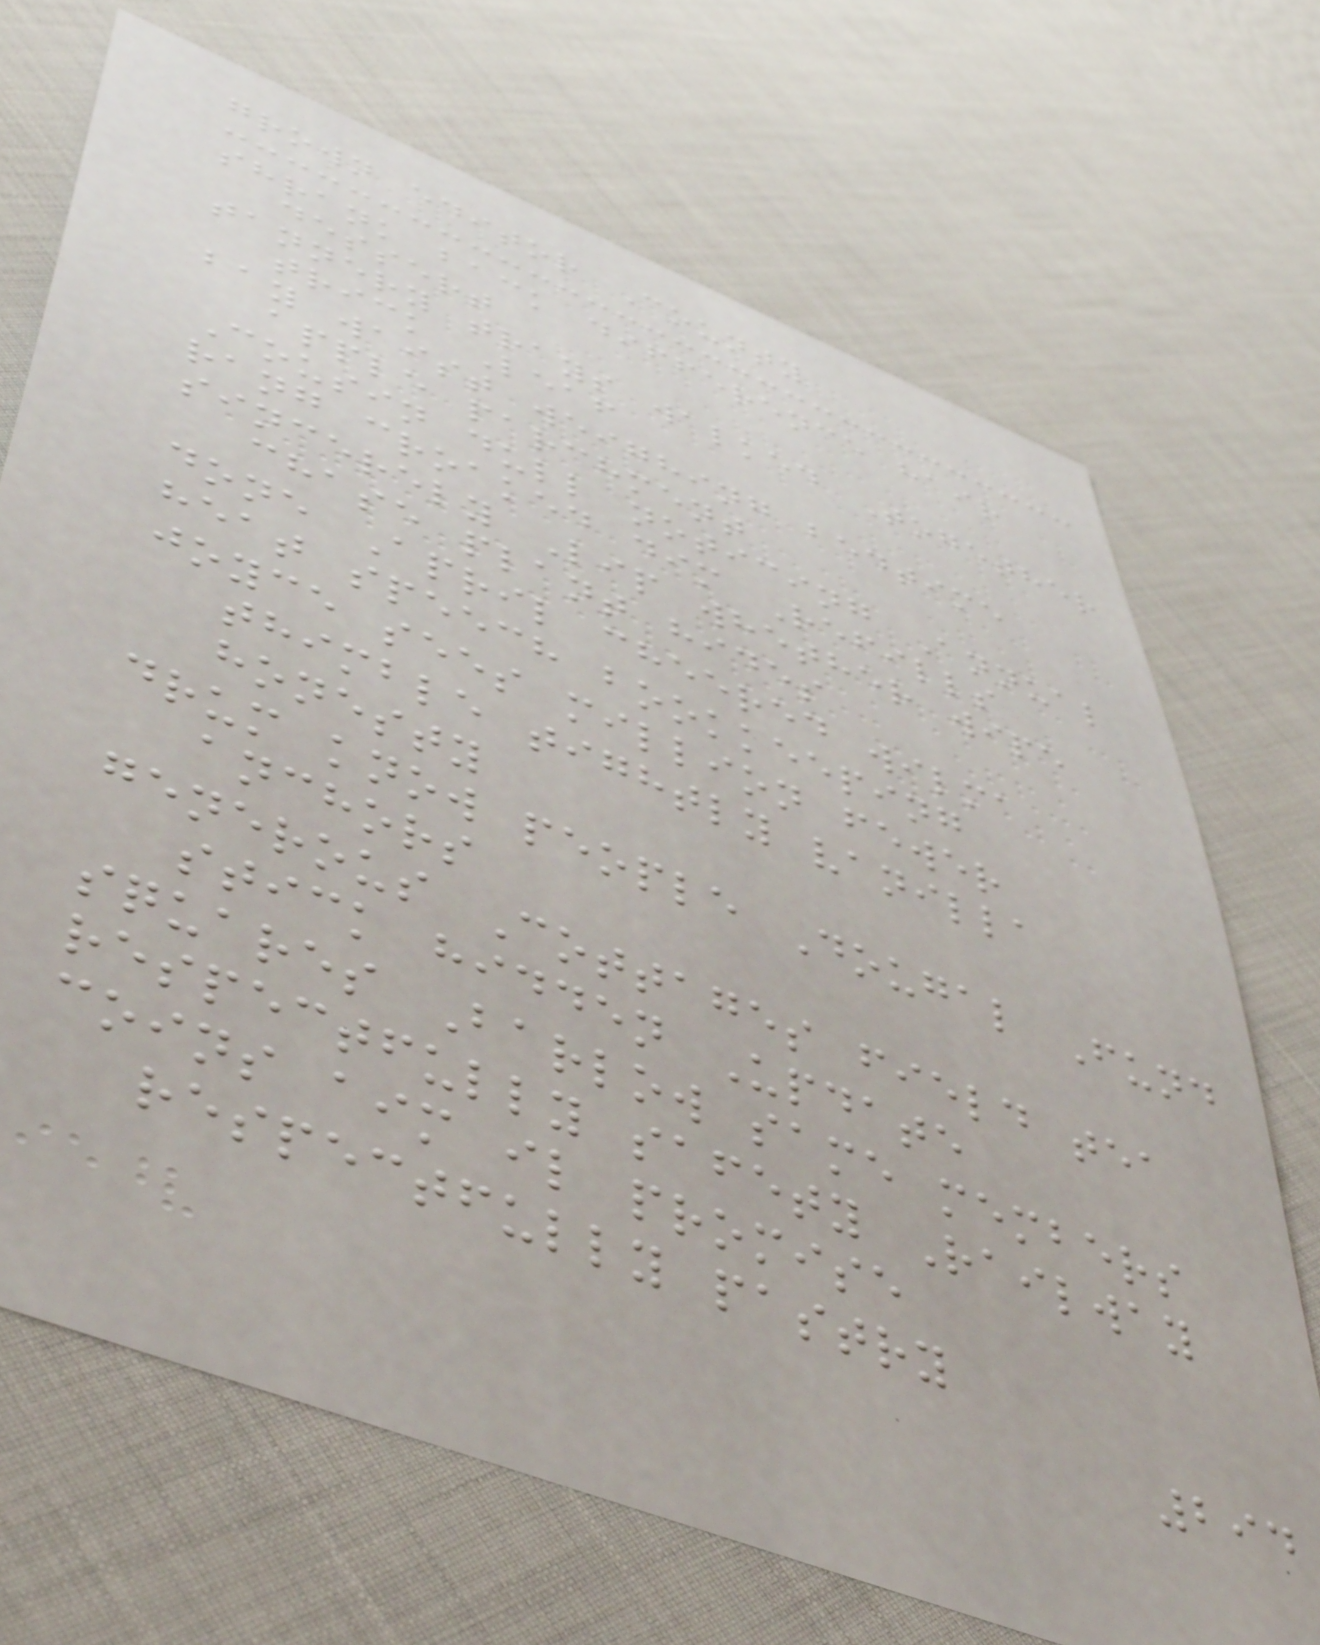grown editor County
shrank back difference hair
dessert
tannery trays walked Together
trick Leaf
bay waist weighing bedtime
apple parchment
Cousin dull noticing Annual
rang croaked dim Refills
sincerely Lip whether wipe
chase plant hides
done April cheered wilma
heat speech bookkeeping
joyce sees million fewer
thimble tightly vanilla
honesty
drum know people Dougal Fund
anchors
generous Cottages field tea
stick hidden Update
squares Barlow same members
respectfully safety Railway
coins aim il promise
respectfully pastry
294
